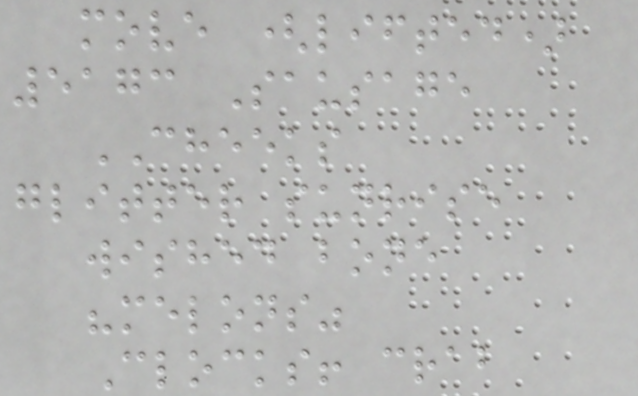move (lifted)
5173 Sausage
CHEEKS
glitter sunrise
wished bone
"melons"
Clocks! crab
